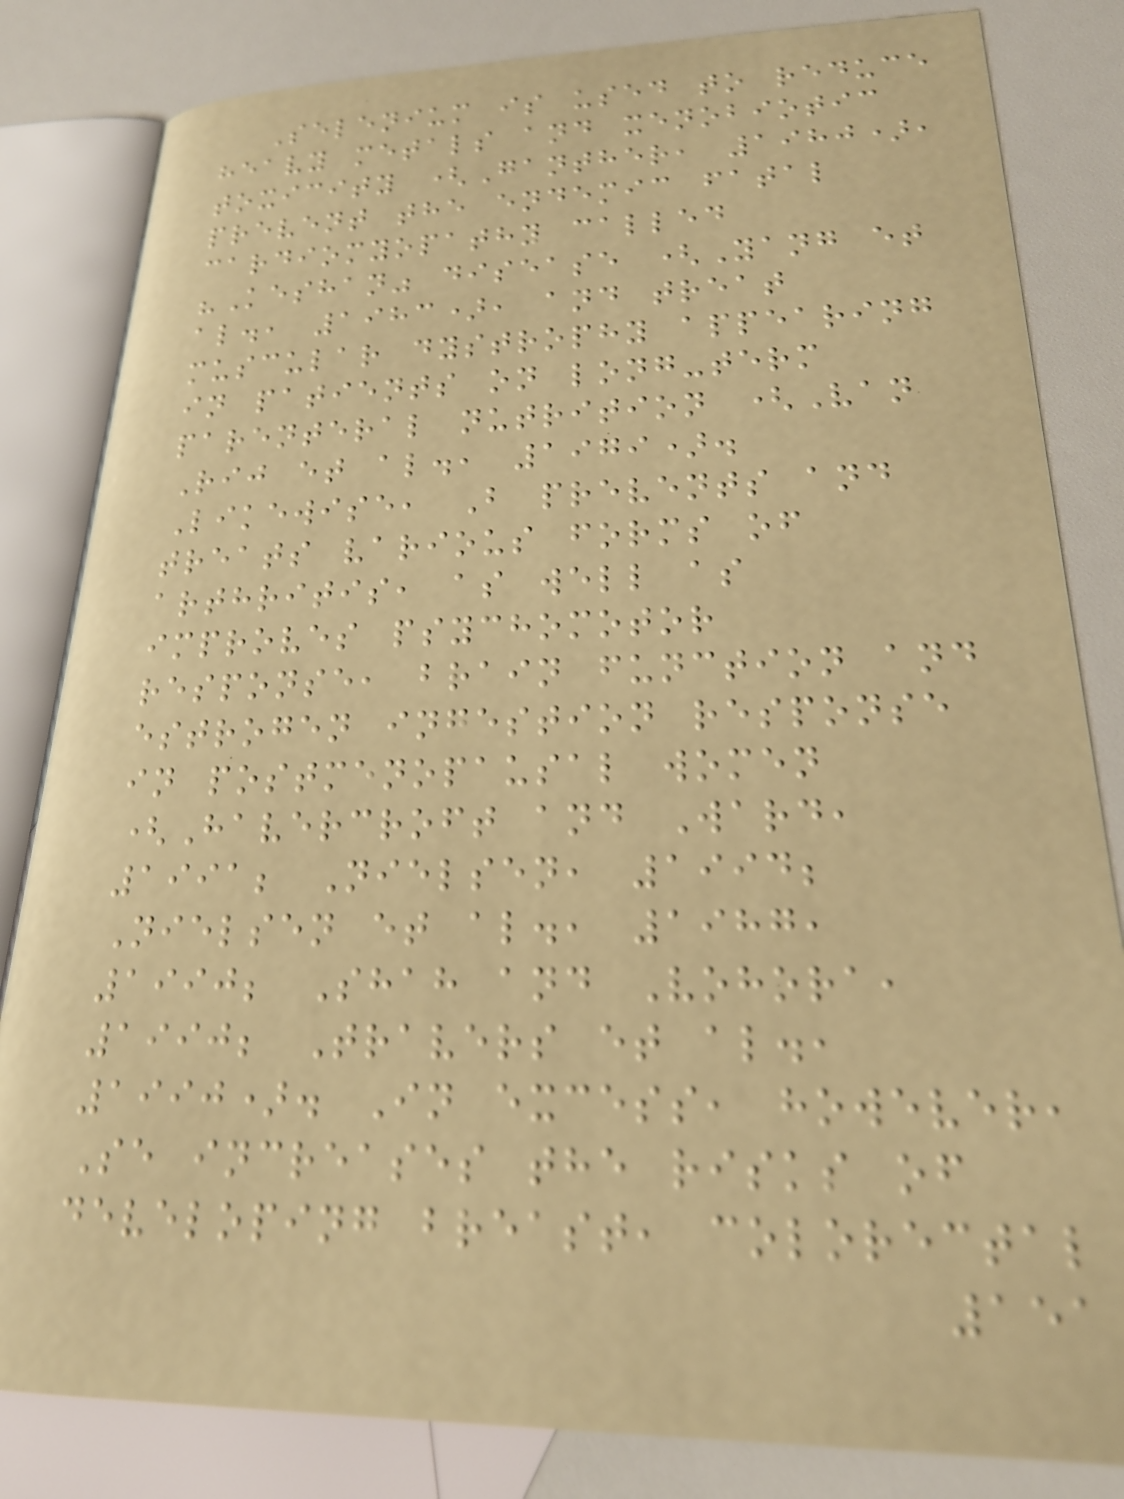Selenium is used to reduce
heavy metals and xenobiotic
toxicity (Ganther, 1980),
prevent the endemic fatal
cardiomyopathy called
"Keshan" disease (Yang et
al., 1983), and treat
muscular dystrophy appearing
in patients on long-term
parenteral nutrition (Van
Rij et al., 1979).
Likewise, B prevents and
treats various forms of
arthritis, as well as
improves psychomotor
response, brain function and
estrogen ingestion response
in postmenopausal women
(Havercroft and Ward,
1991; Nielsen, 1994;
Nielsen et al., 1987,
1990; Shah and Vohora,
1990; Travers et al.,
1990). In excess, however,
Se increases the risks of
developing breast, colorectal
151
